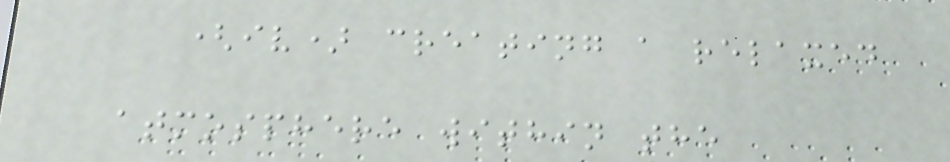(iv) creating a relaxed
atmosphere within the
